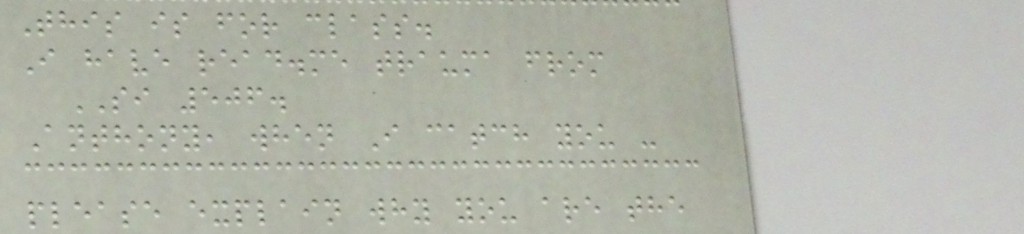This is for class.
I have read.me trauma from
SI 506.
Anthony, when I catch you -
please explain why you are the
